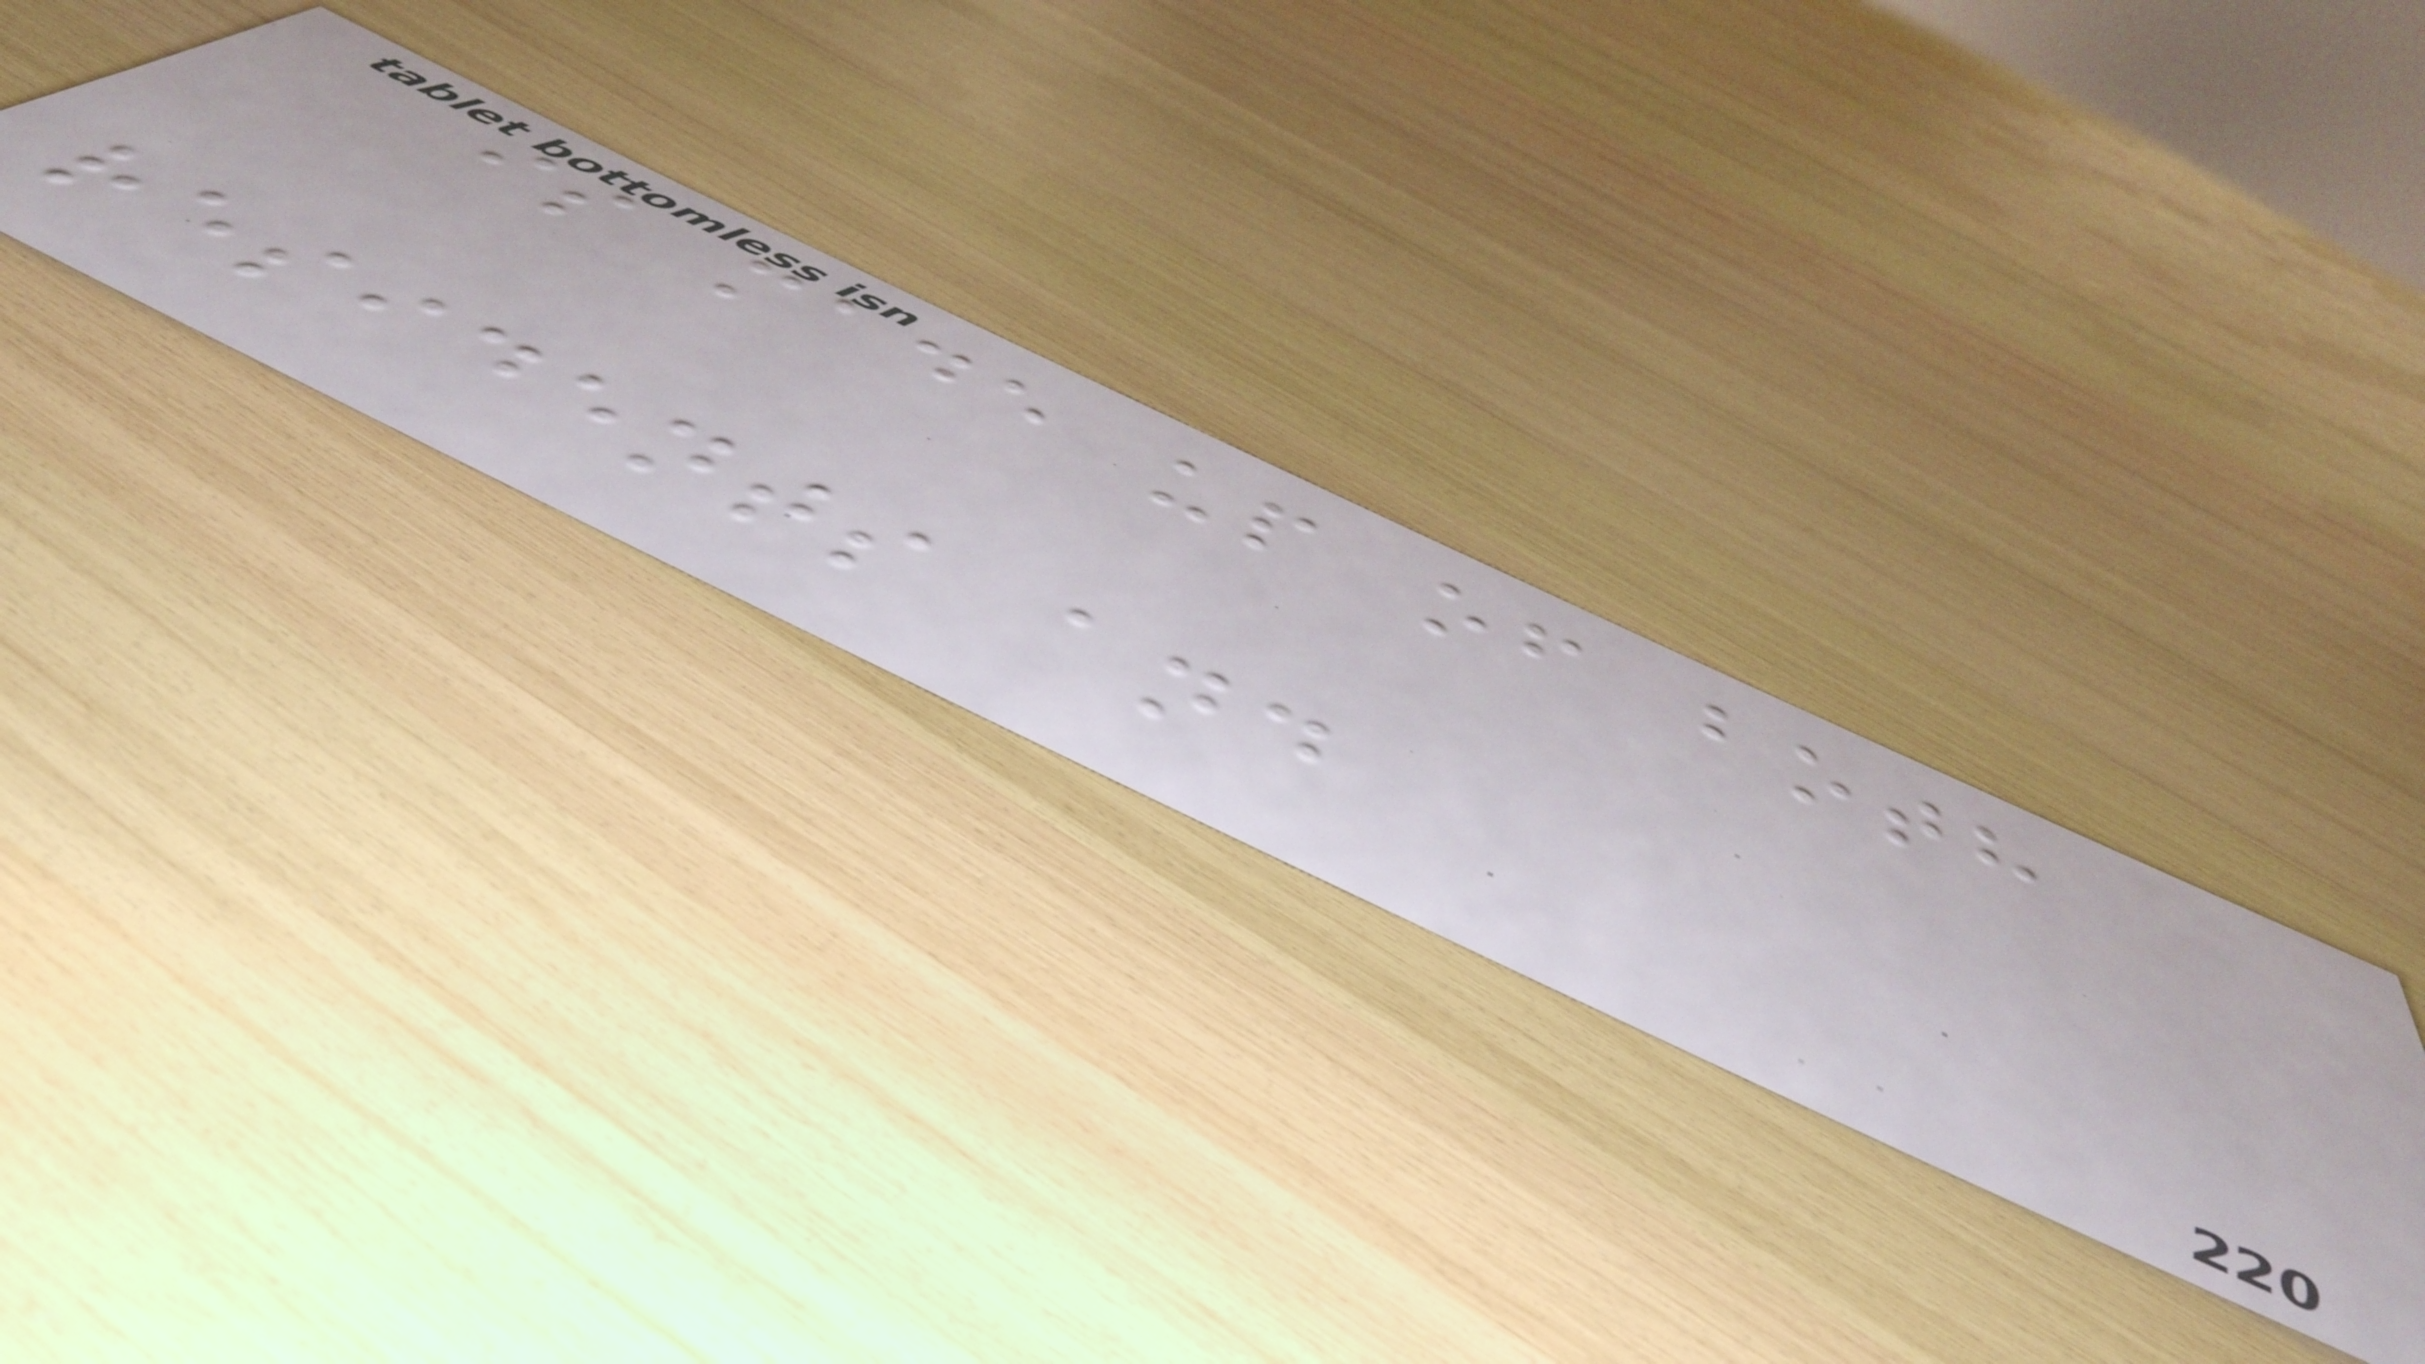is made up of both
residents and
